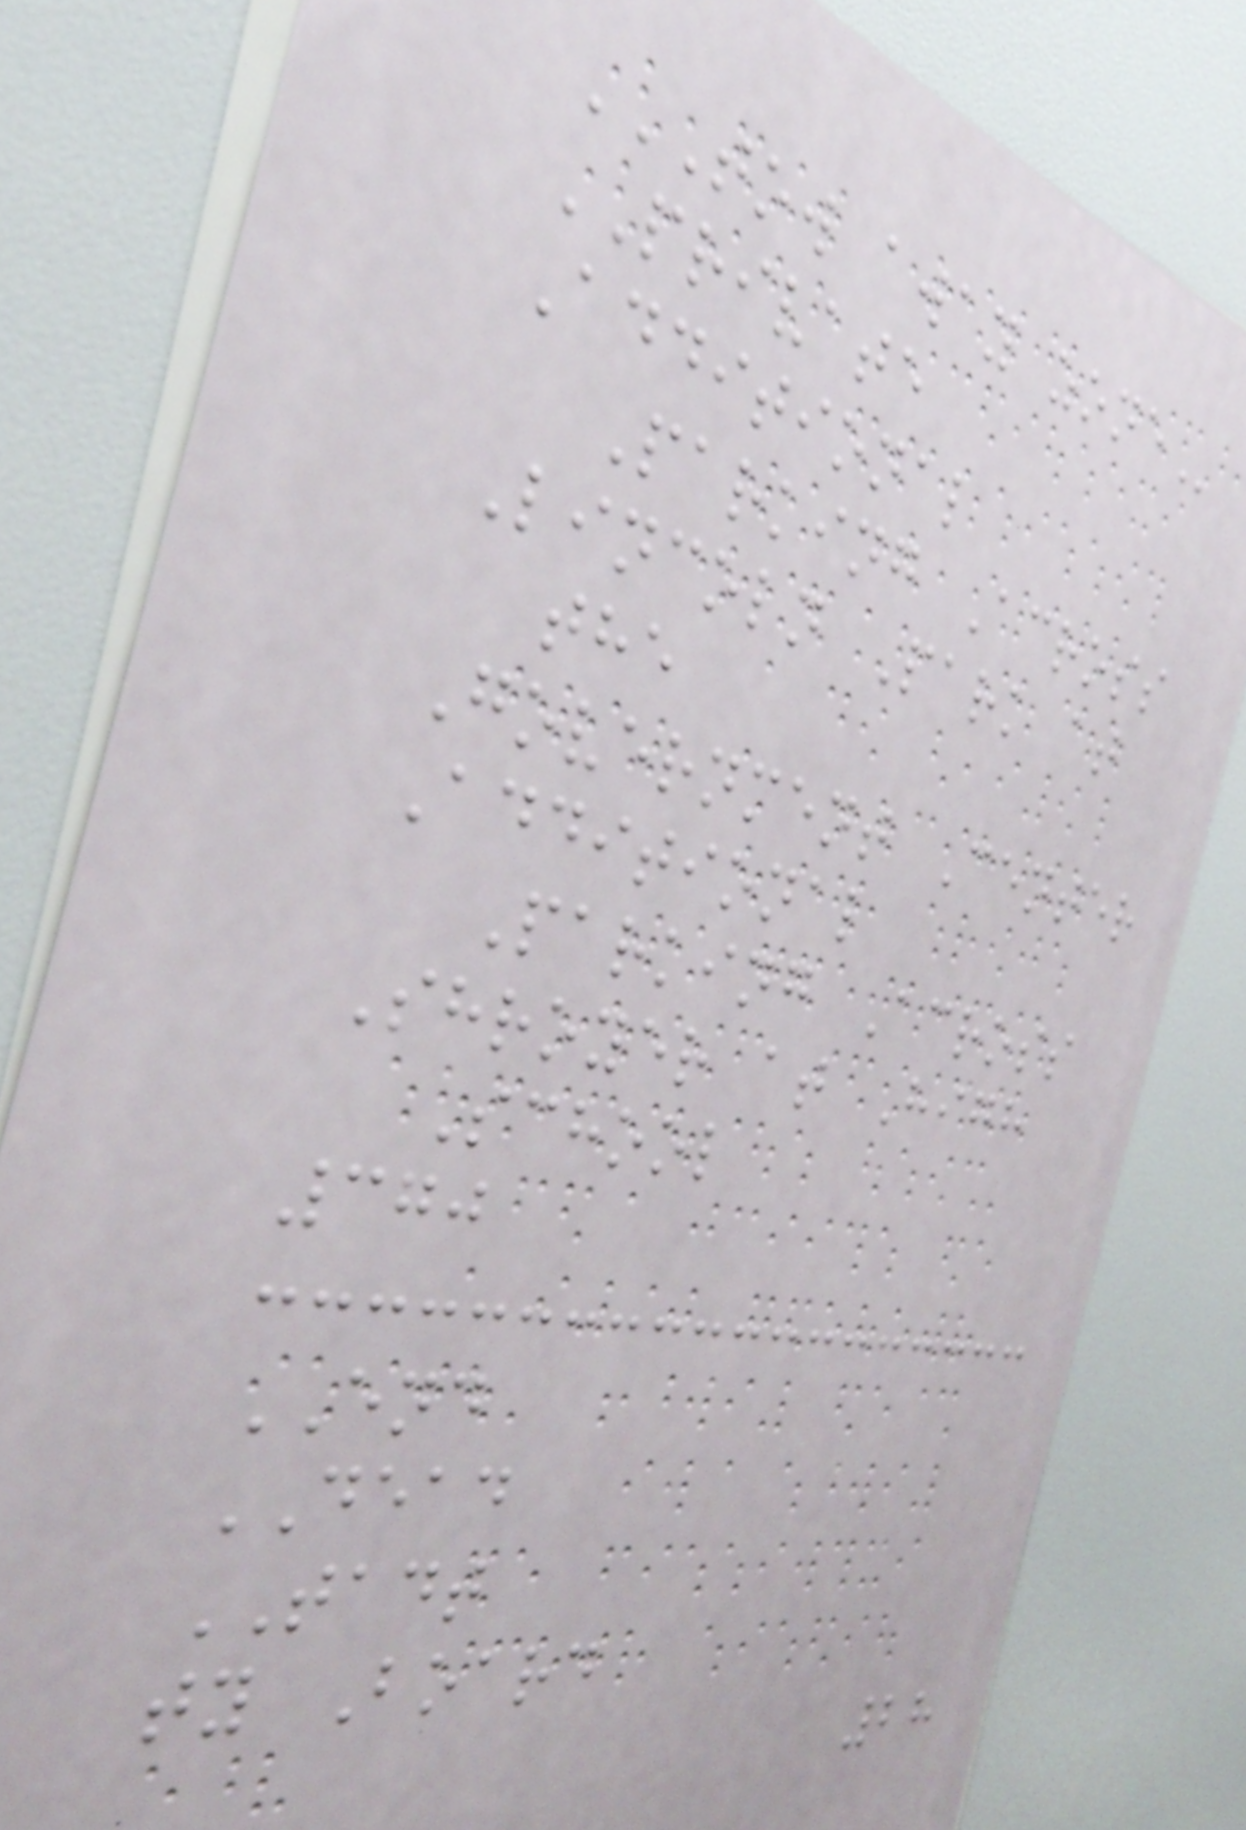TOW AWAY ZONE
PRIVATE
Additional
Parking Across
Lincoln Park at
the
Government Center
Additional
Parking Across
Shroyer at High
School
370
END
DEAD
TADT
ty Board
28
